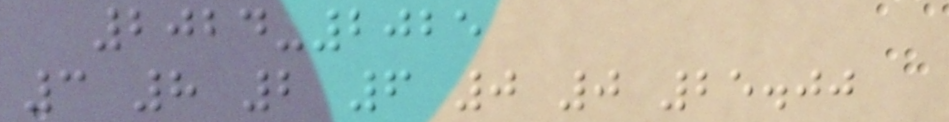2024-2025
3 8 2 6 0 0 25.00
